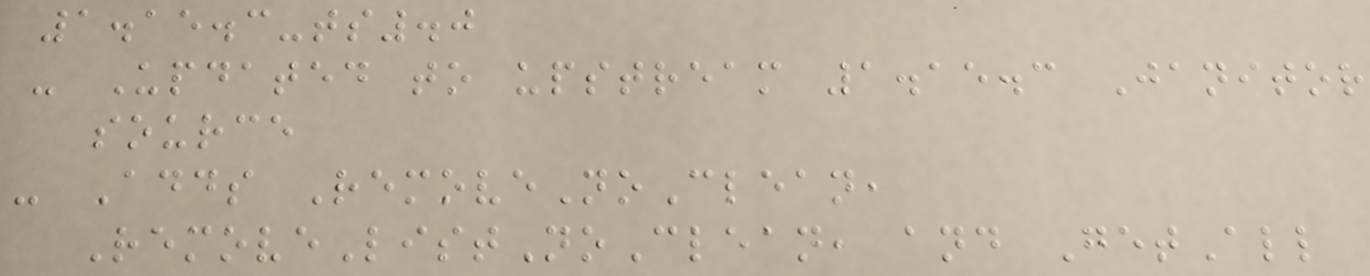1.15.3-ts.0
- Updated to upstream 1.15.3 Janitor
source
- Adds RemoveNoClean,
RemoveListNoClean, and GetAll
